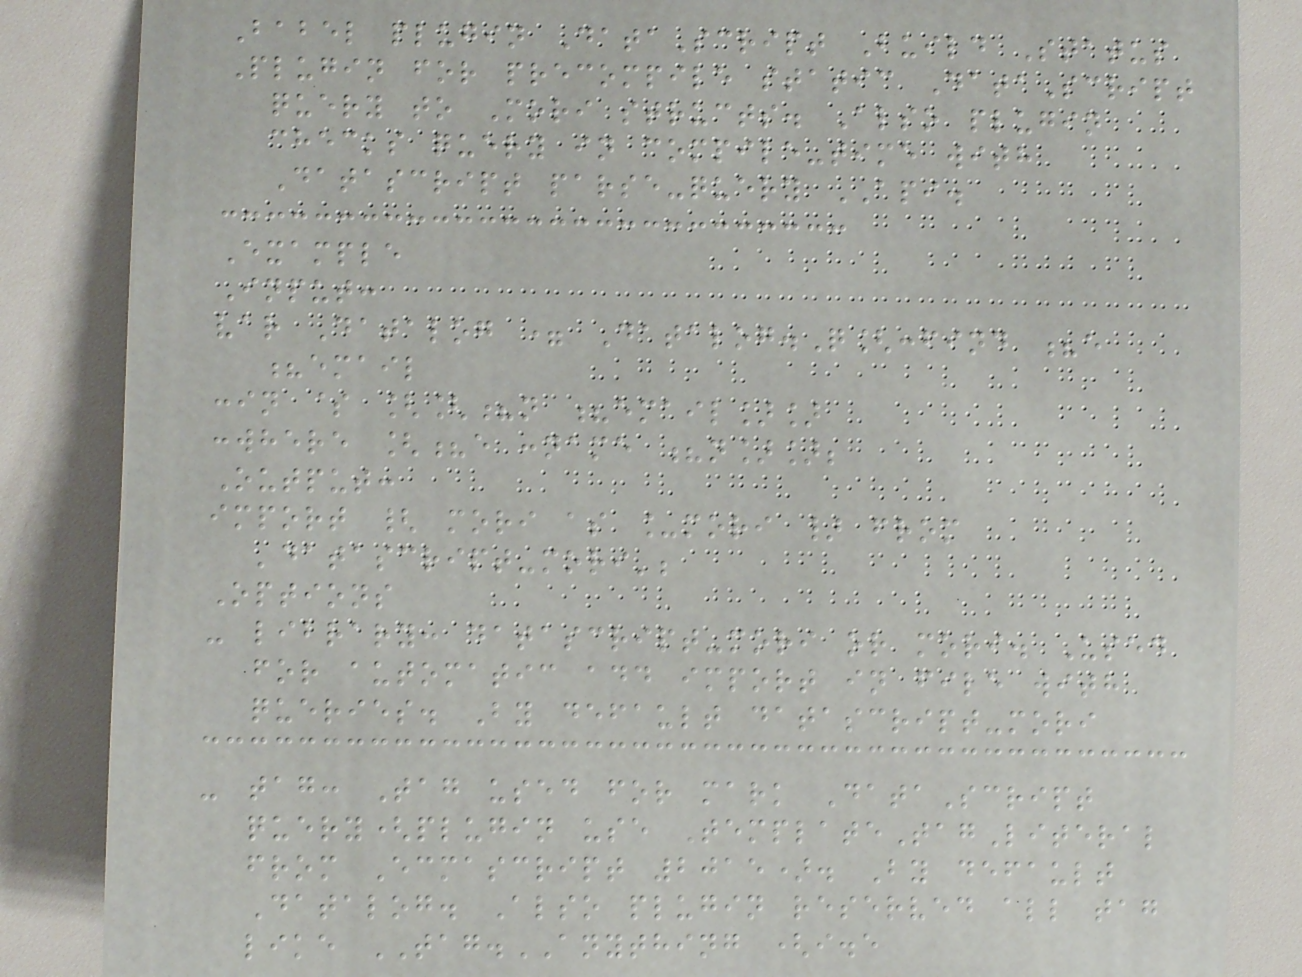Babel plugin DataScript Build Status
Plugin for precompile static DataScript
query to Mori structs. Also plugin
checks query in compile-time with
Datascript parse-query API.
Example
Input:
var Datalog = Datalog.Q[:find ?e
?email
:in $ [[?n ?email]]
:where [?e :name ?n]];
Output:
import { mori as _mori } from
'datascript-mori';
Options
- library: datascript-mori or mori. Used
for automatic add import in file with
queries. By default datascript-mori
- tag: Tag used for mark DataScript
query(plugin use TemplateTagLiteral
from Ecmascript 2015). By default
Datalog. Also plugin reserved all tag
like TAG.ANYTHING (i.e
